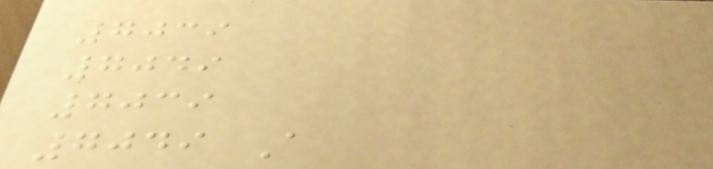7039
7049
7039
7049 A
